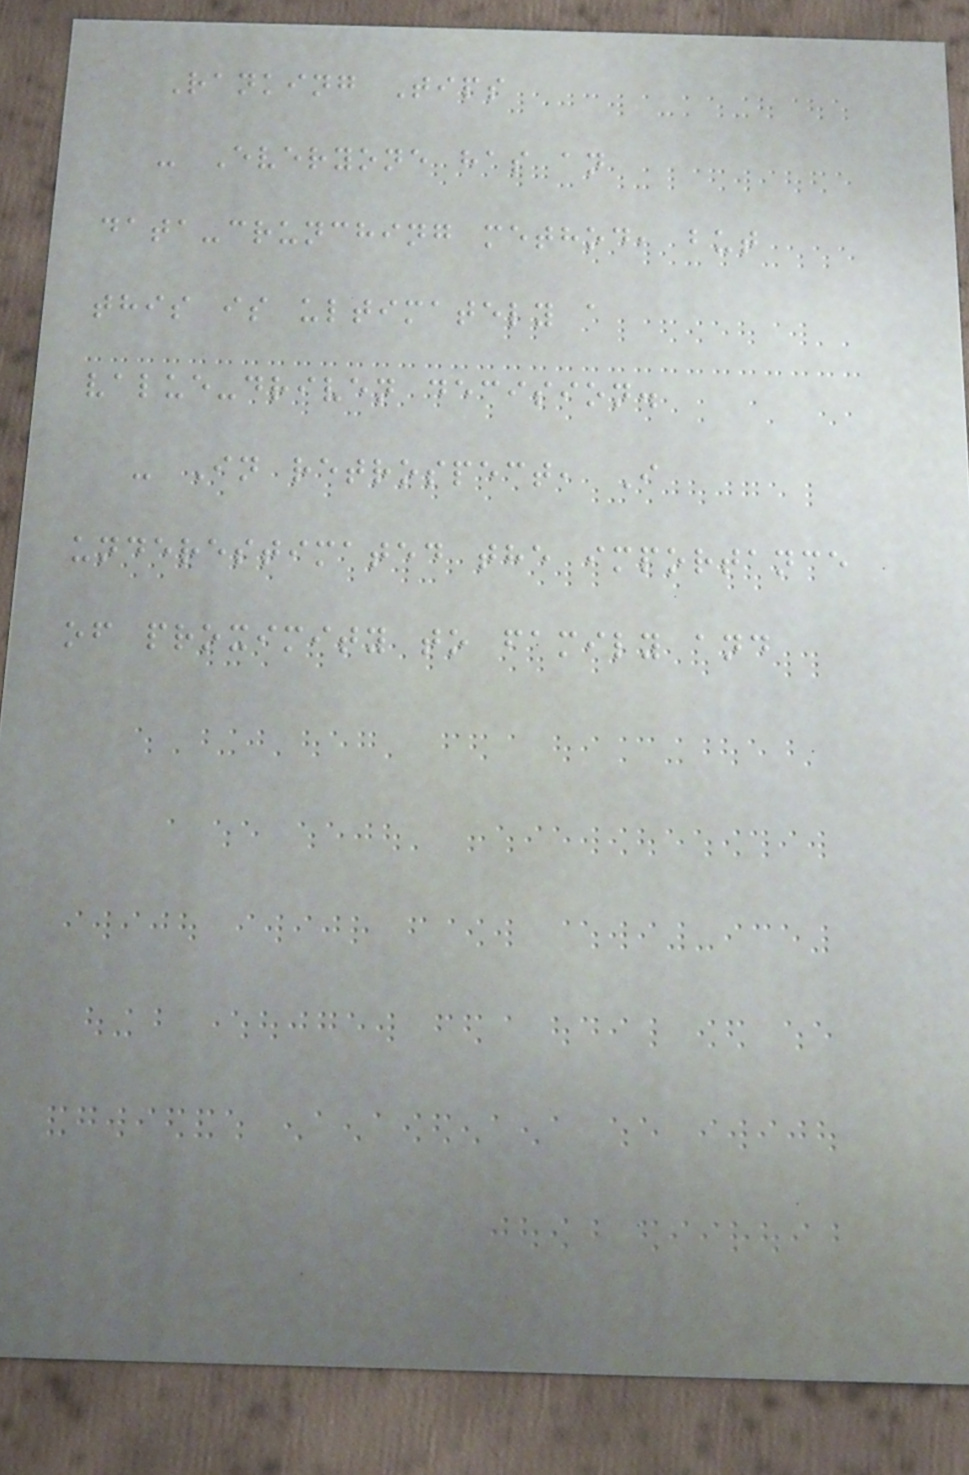Ranking Tips
- Everyone has an
data-crunching method, but
this is ultimately a
value-driven decision.
- In retrospect, I
underestimated the importance
of proximity to family and
